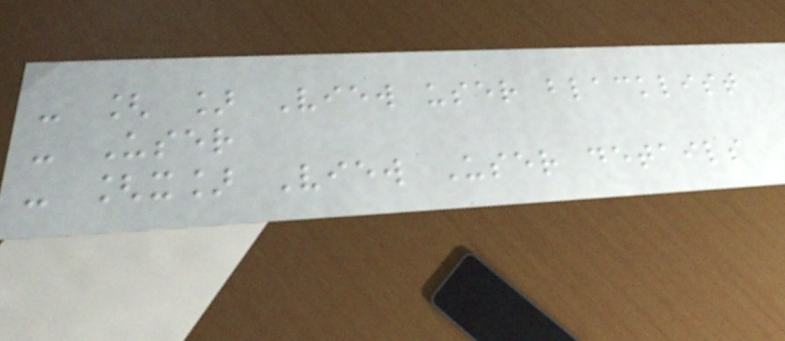- [ ] View user blacklist
- User
- [x] View User details
